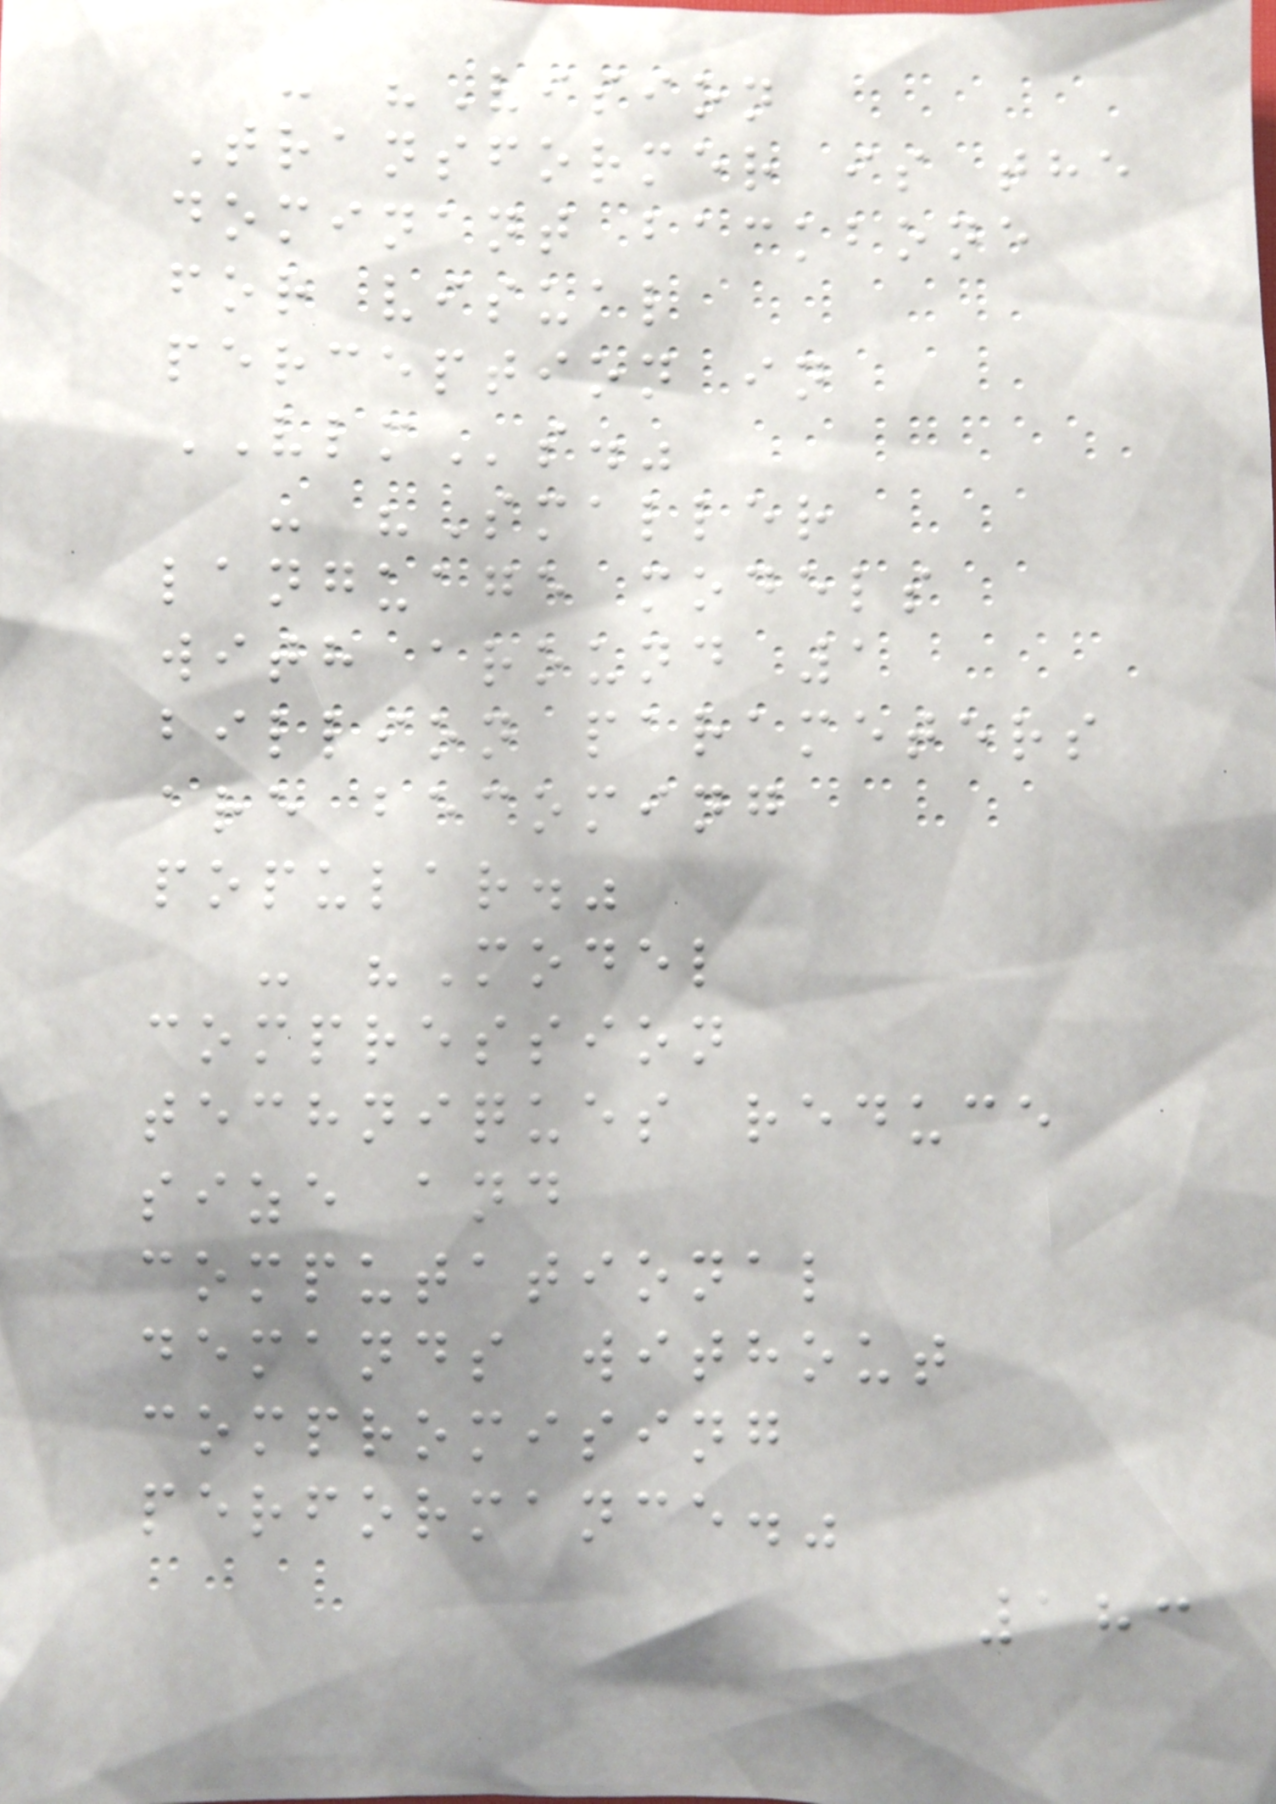- "Vision
Transformer is the
dominant backbone
for visual
perception in
VLMs."
- "Smaller
language models
with around 1
billion parameters
are becoming
popular."
- "Model
compression
techniques reduce
size and
computational
demands without
compromising
performance."
183
